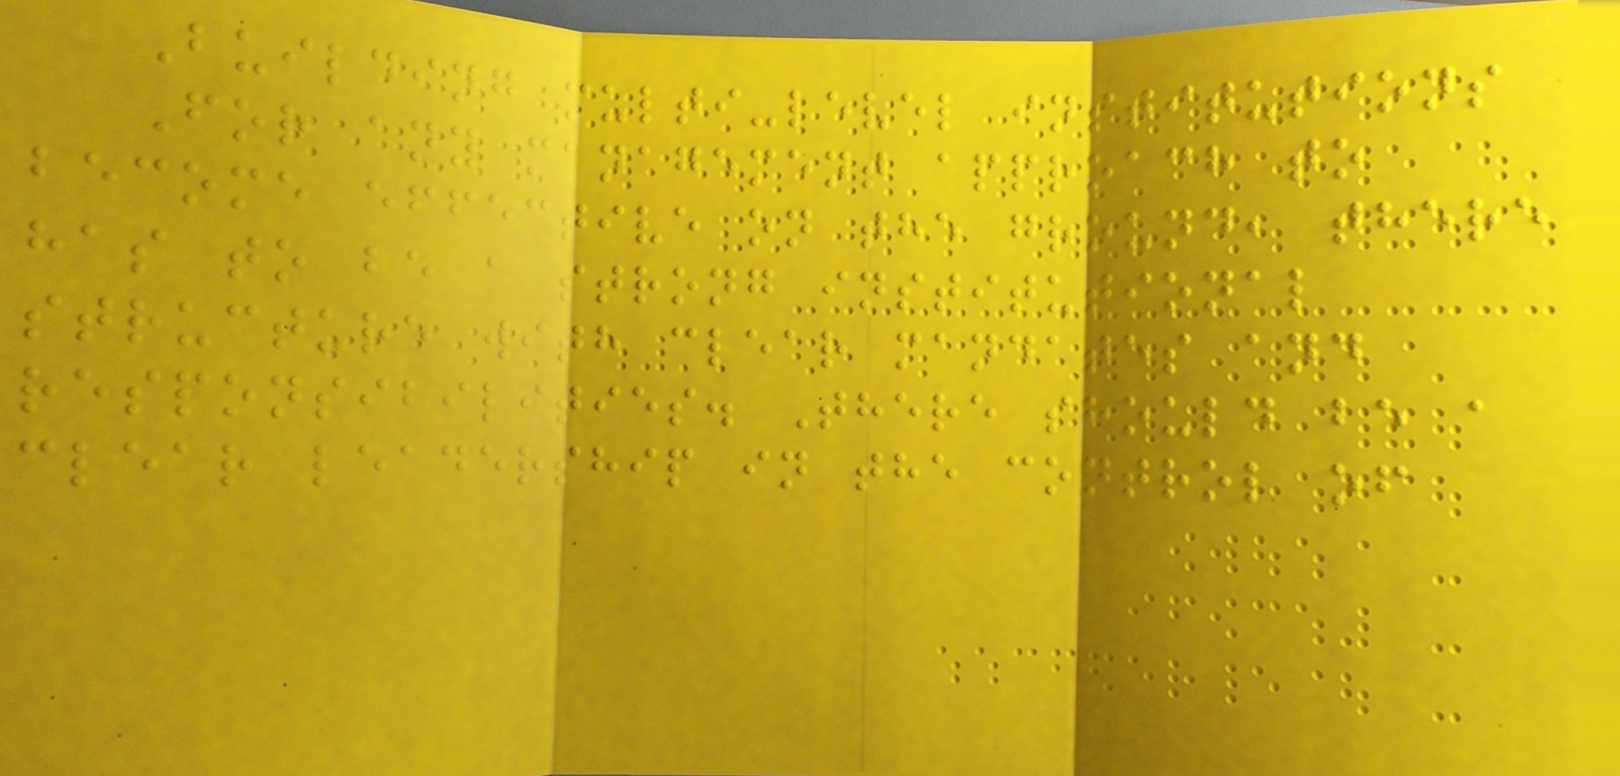Building multi-level institutions
For any management approach to
become effective on the ground, there
has to be a strong institutional
structure with clear mandates and
responsibilities. There should be a
clear leadership in the control of
